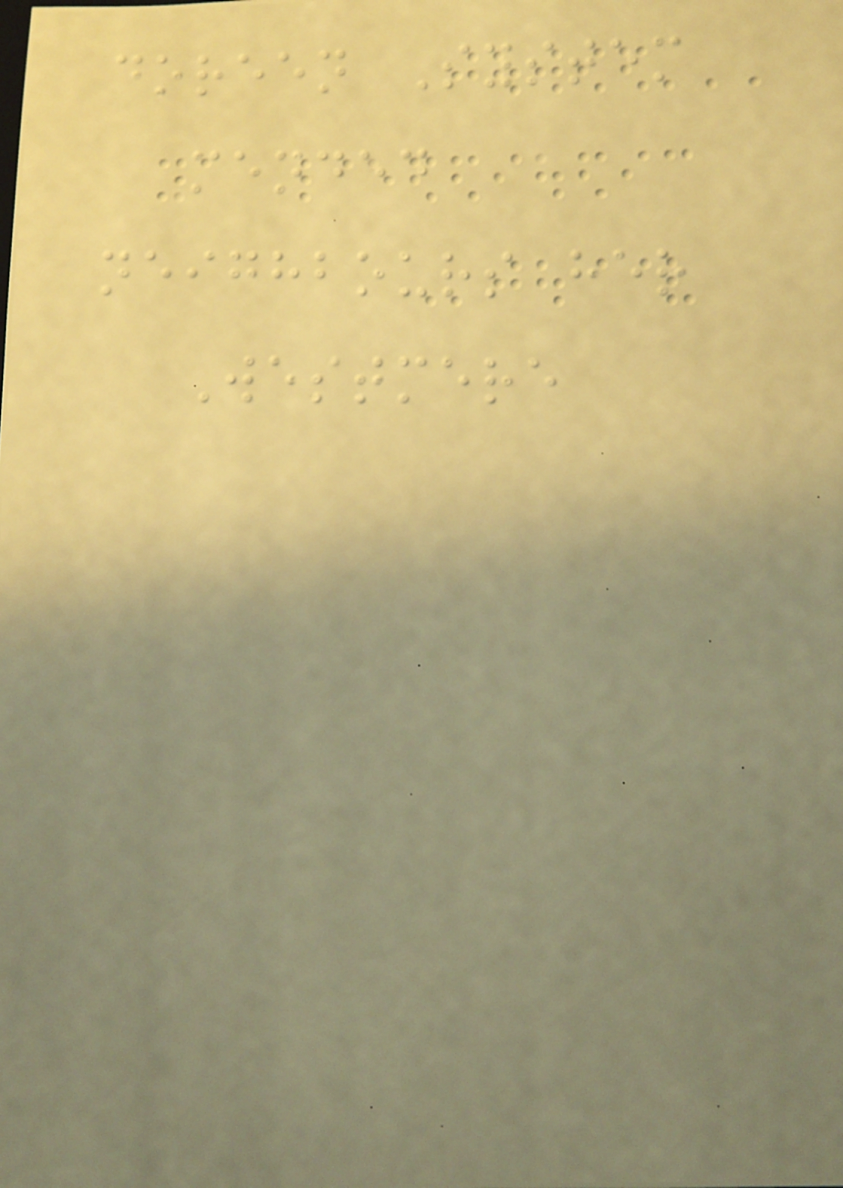doreen System
mended
neighbours her
Westmere
